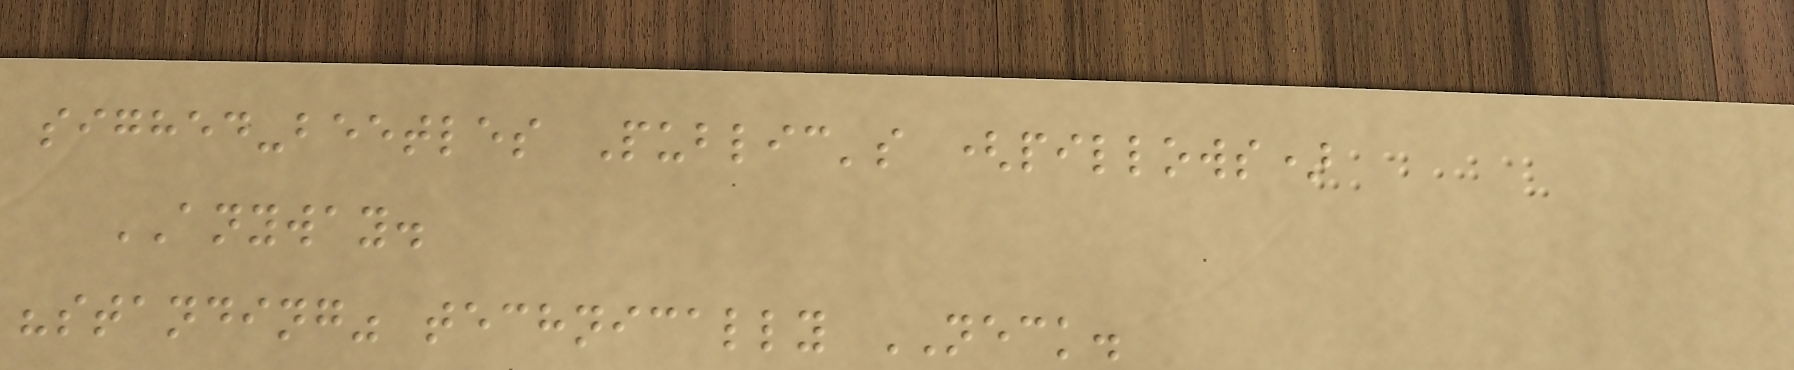sighed-beetles Public's (pillows)
ANYWAY.
"standing" technically NECK.
